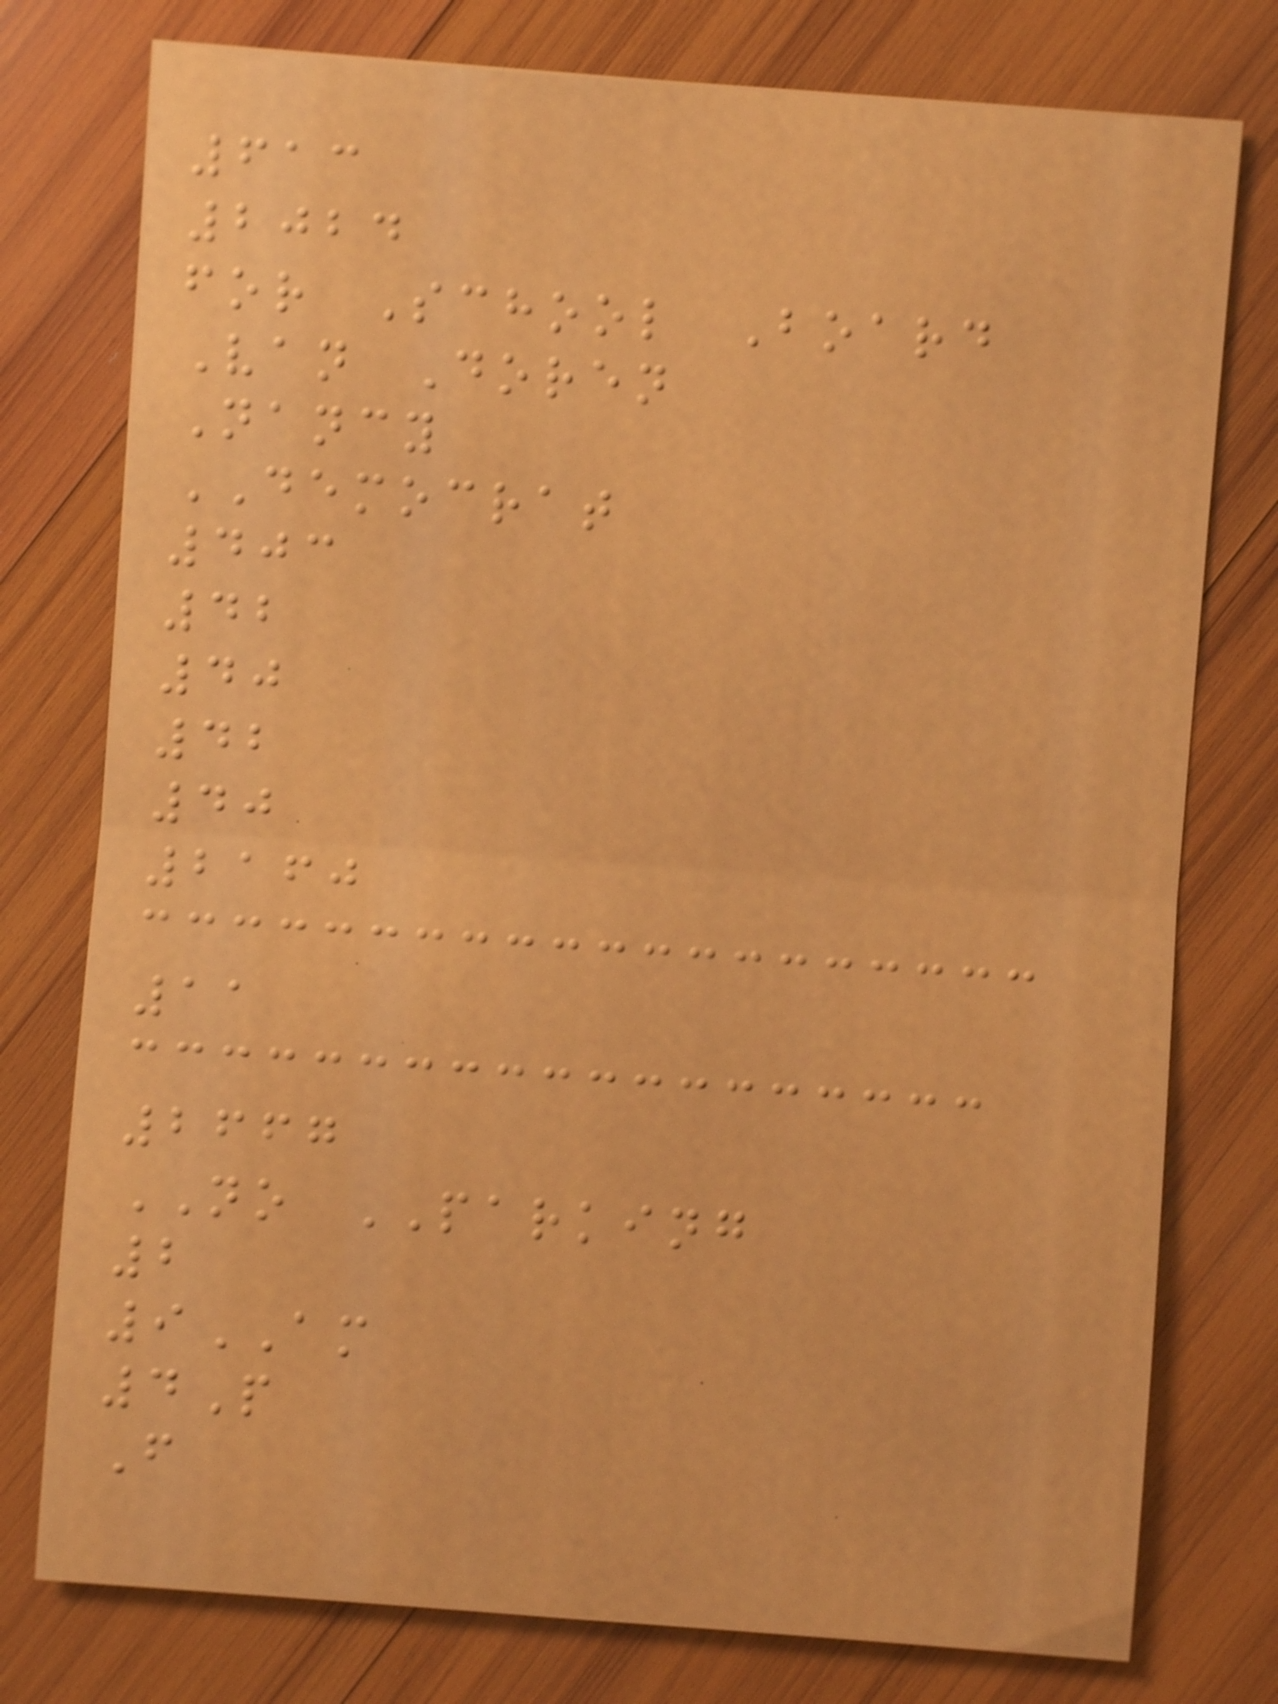613
2024
for School Board
Van Doren
Nancy
DEMOCRAT
403
42
40
42
40
2160
11
2667
NO PARKING
2
9AM
4P
F
